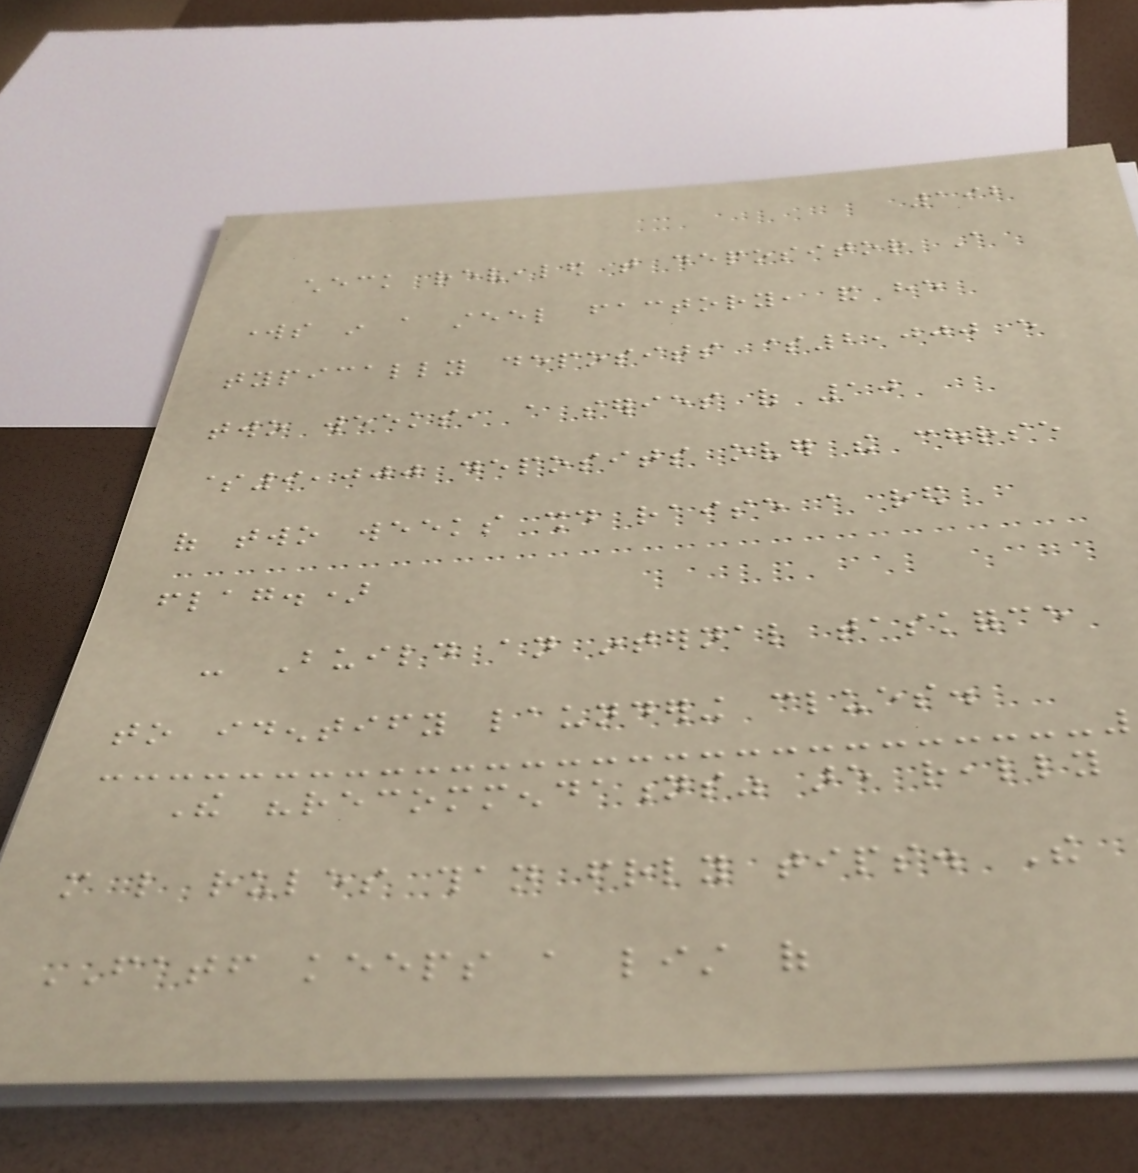192
check revealed that depositor A
works in a steel factory, and he
typically deposits $2,000 every
two weeks, a series of 10
$9,000 deposits over the course
of two weeks should raise a red
flag.)
- Build an internal taskforce
to identify laundering clues.
The "recommendations" are really
more like rules than friendly tips. The
FATF keeps a list of
